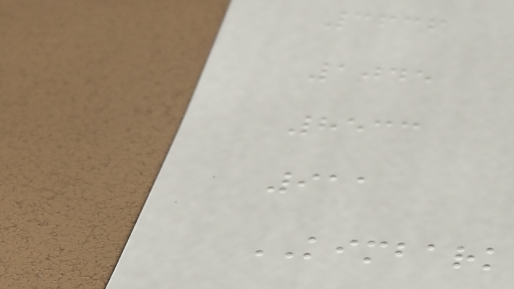3636
1045
8533
911
KIMBARK
